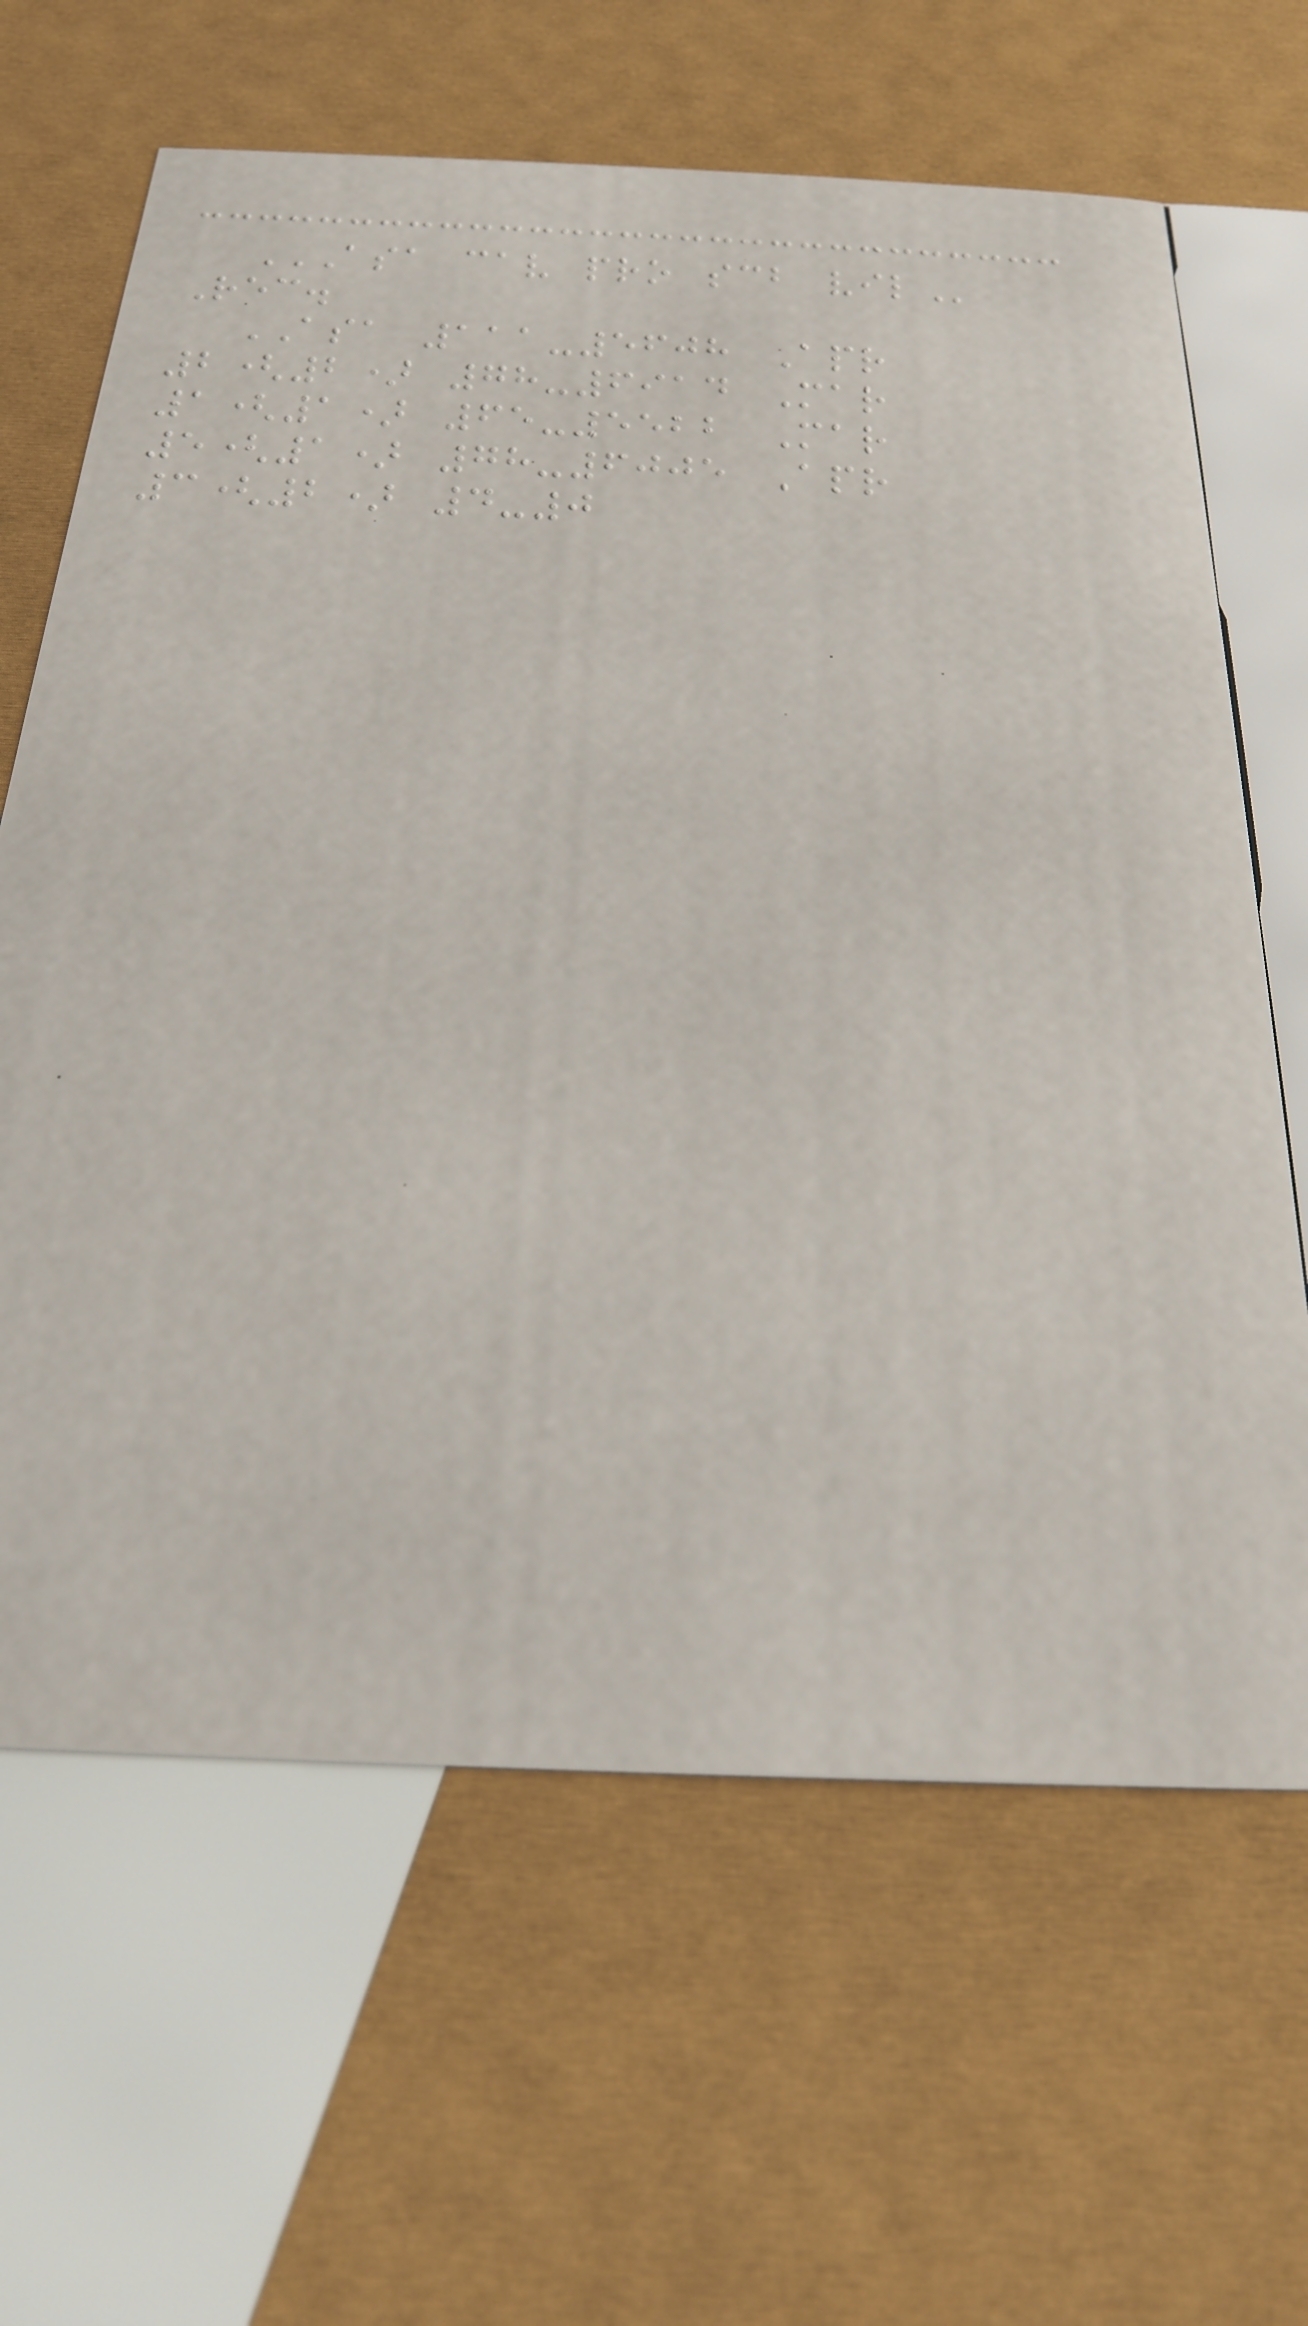ASA CAV PRO SCB VIL
Rec.
ASA 111-5608 Apr
2(2) 78-6914 Mar
1(1) 65-5522 Mar
5(1) 78-6005 Apr
3(2) 4-0
